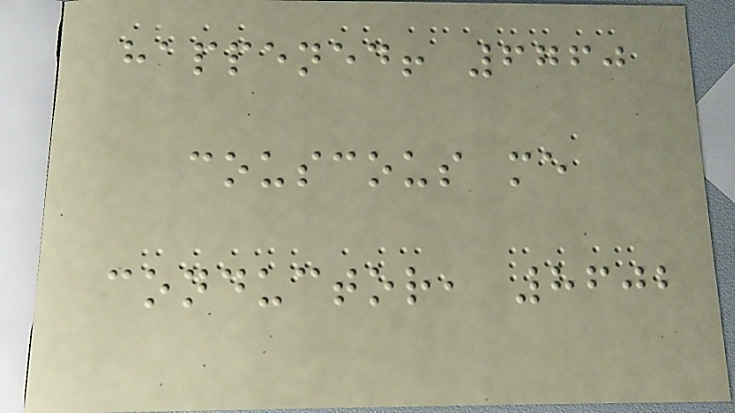happened! 6760
couscous me
conductor, 8602
